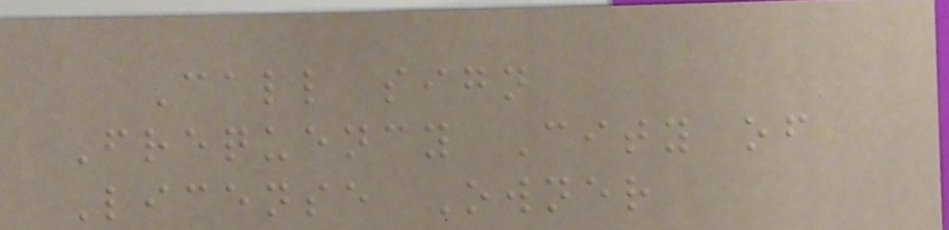Call sign
Frequency City of
License Owner
